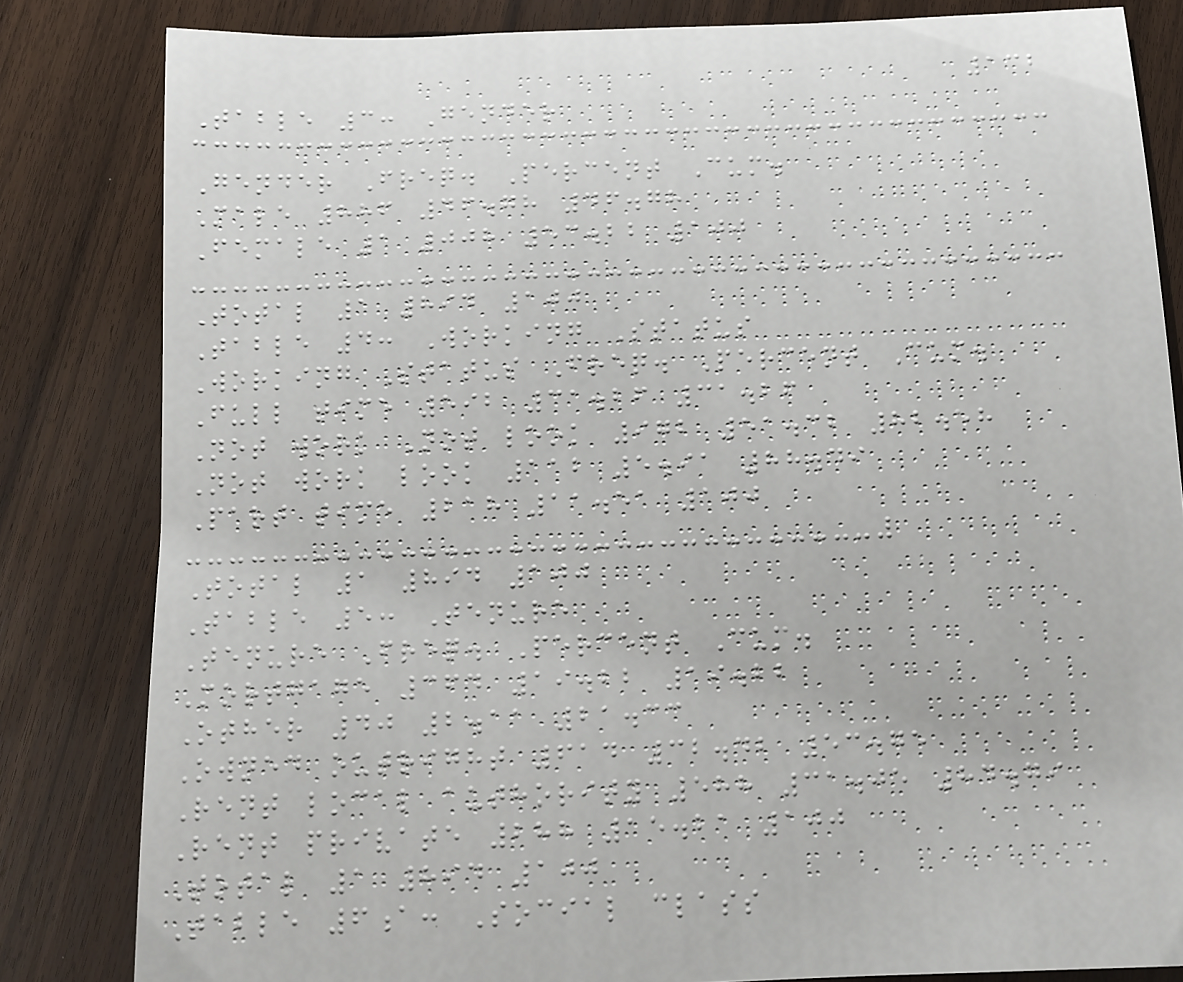132
Table 3: Gender
Gender Freq. Percent Cum.
Male 886 46.78 46.78
Female 1 008 53.22 100
Total 1 894 100
Table 4: Working Status
Working Status Freq. Percent Cum.
Full time 592 31.26 31.26
Not work Not look 972 51.32 82.58
Not work look 112 5.91 88.49
Part time 218 11.51 100
Total 1 894 100
Table 5: Tenure
Tenure Freq. Percent Cum.
Mortgage 364 19.22 19.22
Other 40 2.11 21.33
Owned outright 614 32.42 53.75
Rent local authority 588 31.05 84.79
Rent private 288 15.21 100
Total 1 894 100
Table 6a: Social class
